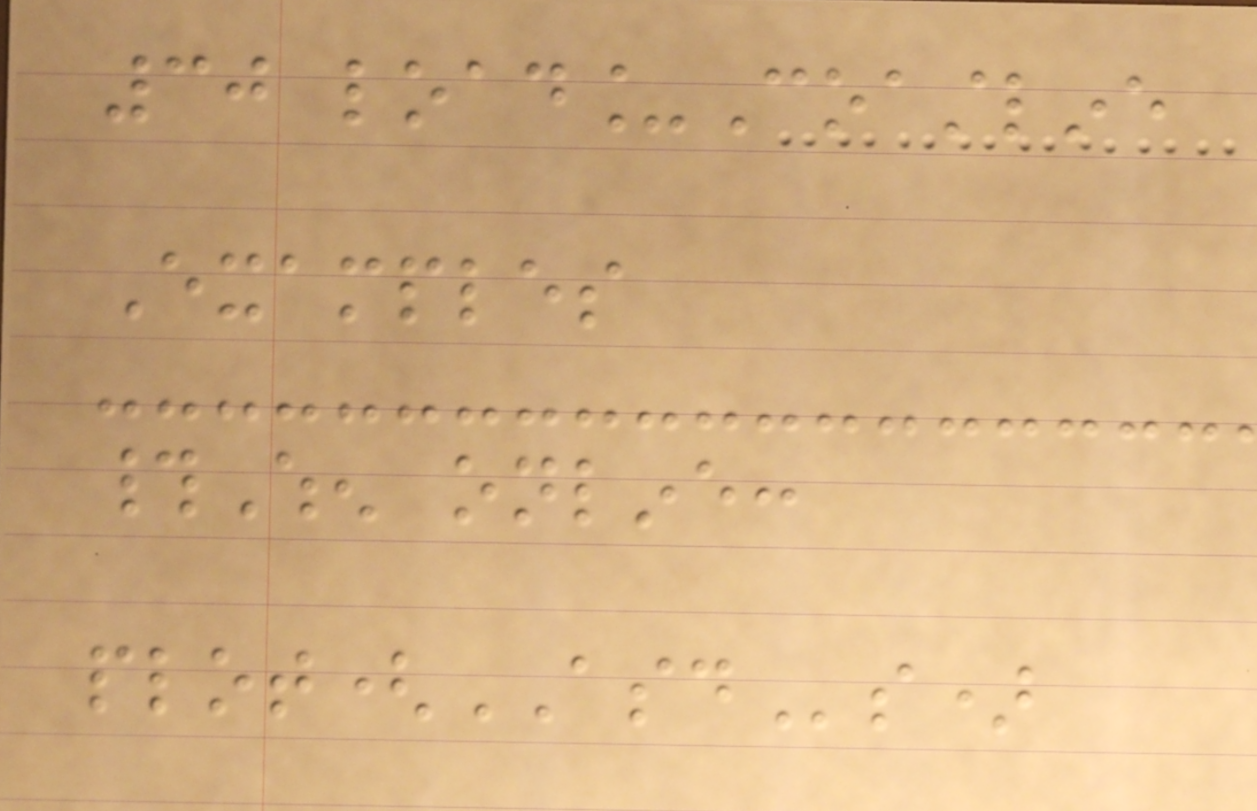30 load_Coastline
Examples
#When online:
plot(ASDs)
